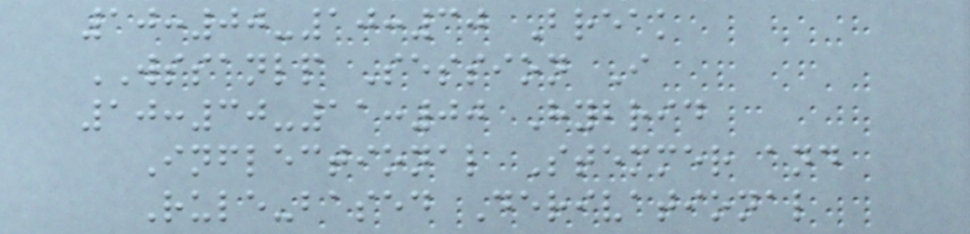10:00-10:30 Break
WSSANLP Session I
10:30-11:00 Hybrid
Inflectional Stemmer and
Rule-based Derivational
